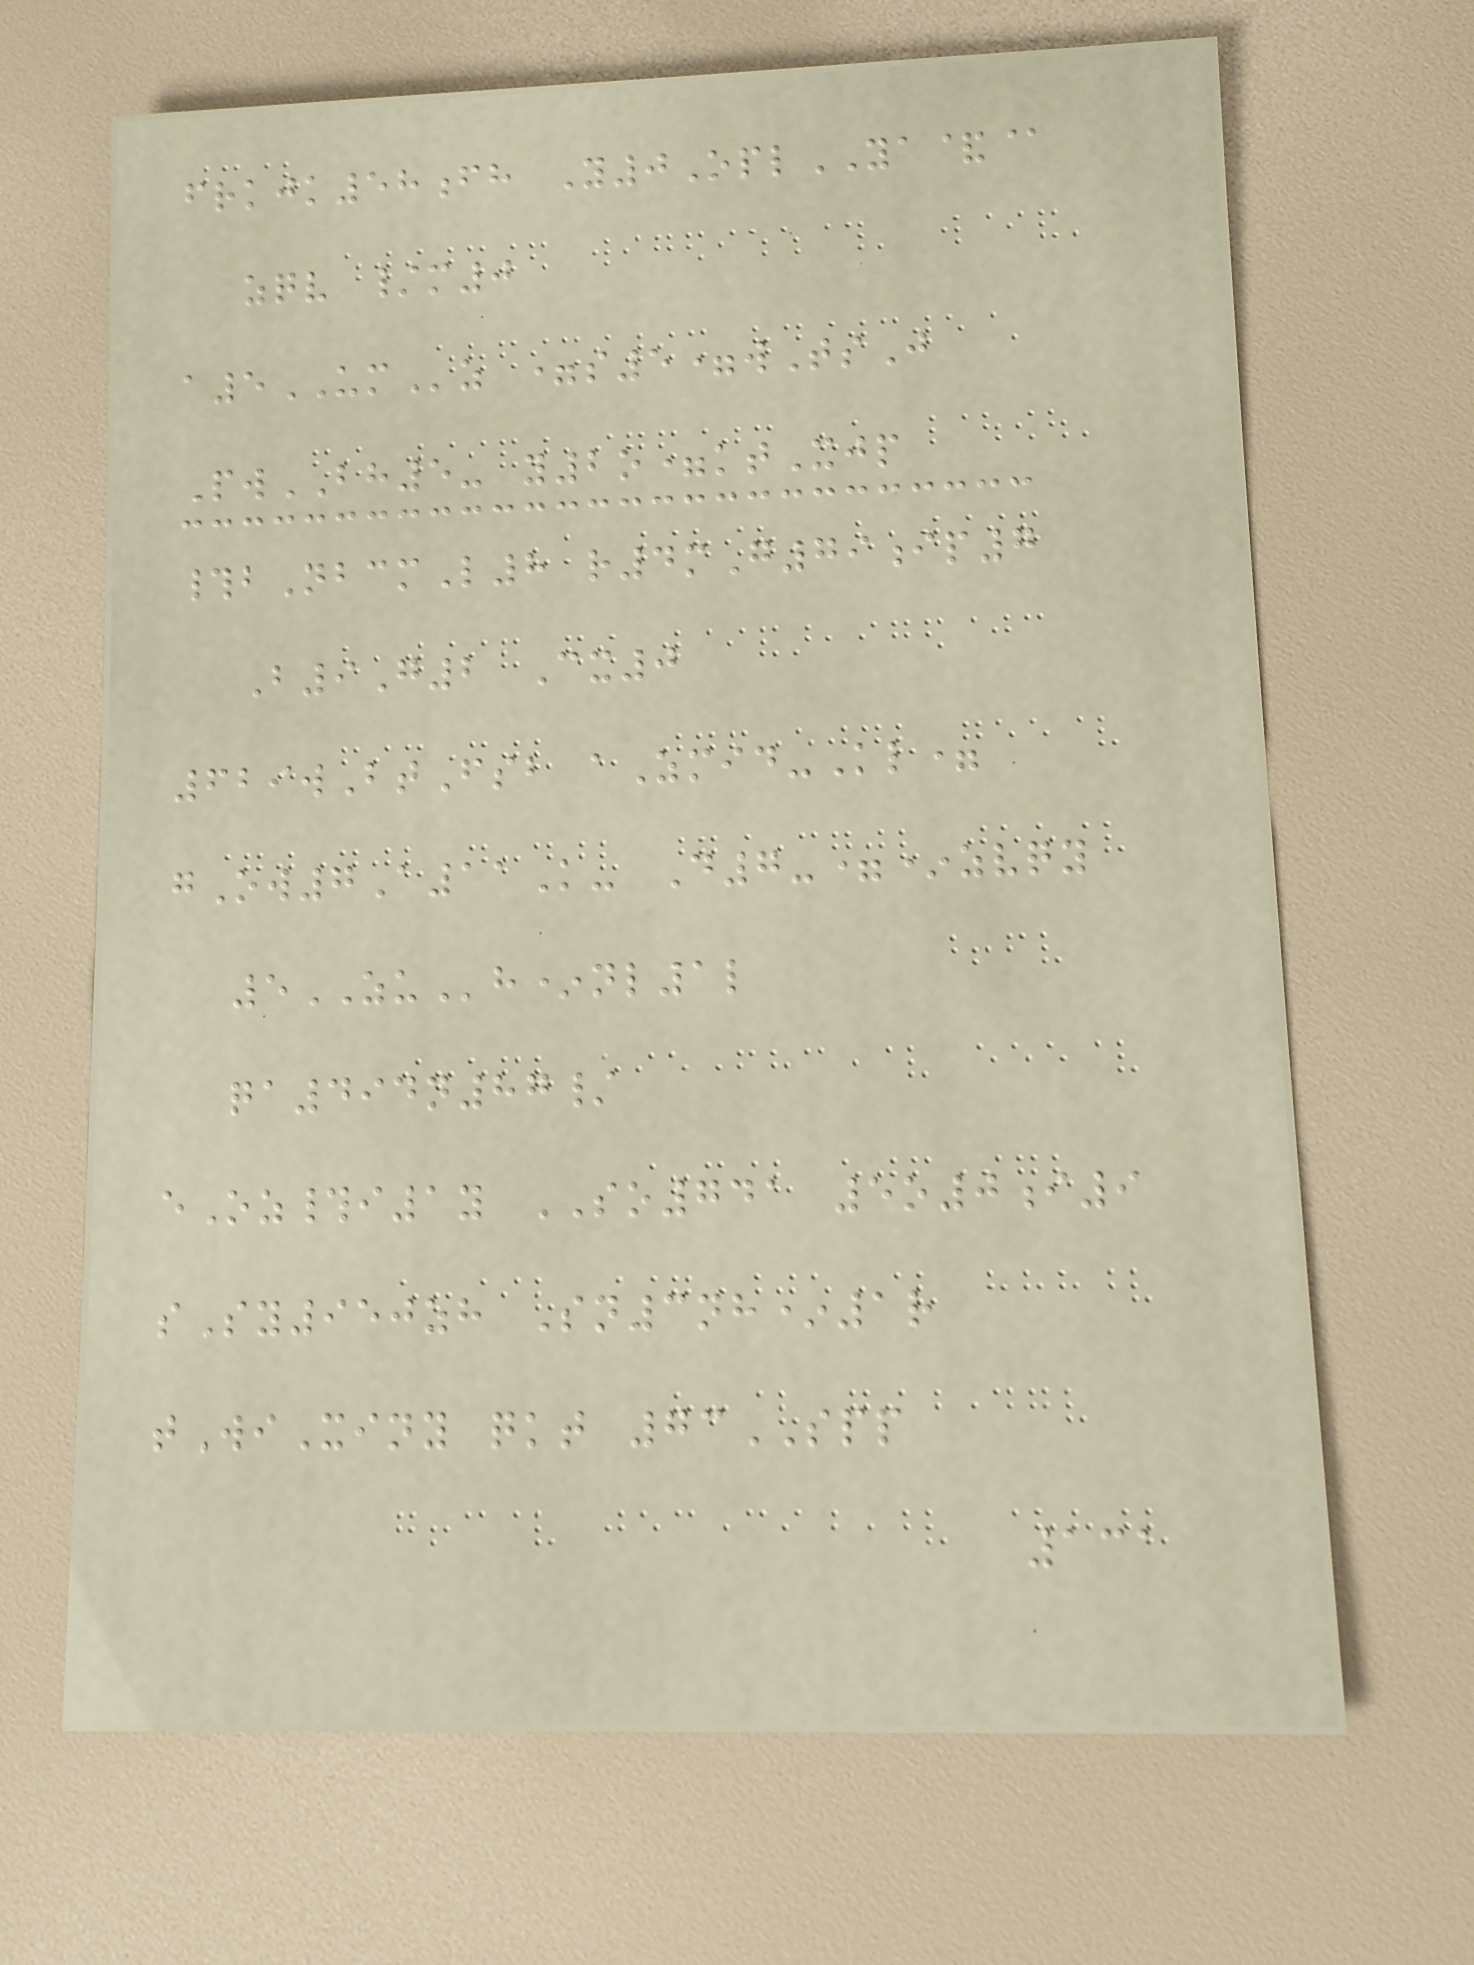frkjk58fh Y0OplYA&@
zqv /m0
a5UMz =s5=wTsJ
PwBH5- y2o=ktXjp
#bNbcmL8 r4mG79ip7
B9G2 Cx0
629wBtFsb aZmid-Kl=
gOw7A11K- D7-=*zvqy
5ZUh*nl1l
qa494n87/
eOz#i1y SO741 5o0i9
sSy950zh Sn3nh*1r
tWiXiny qkt 73SPP
131
